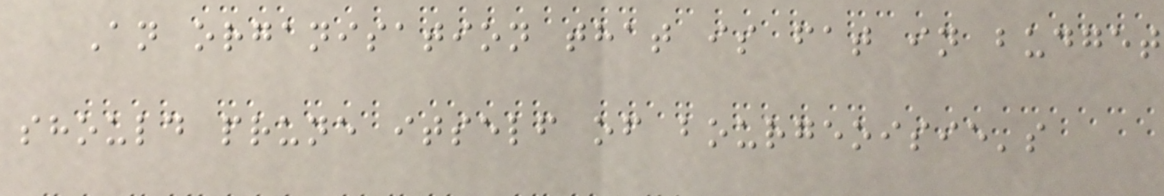An organisation that is fat in budget
should prune itself of bourgeoisie's
